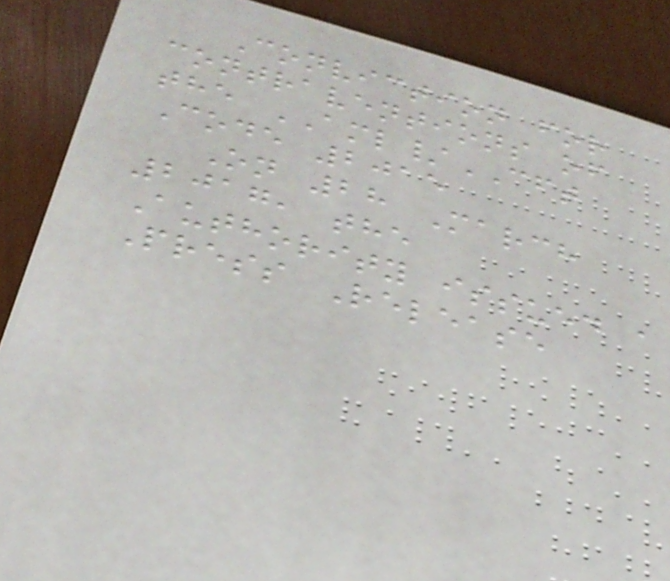Conviction for
contraventions of
the AML/CFT
Code 2015
On 28 March
2017, the
Authority issued a
Press Release
